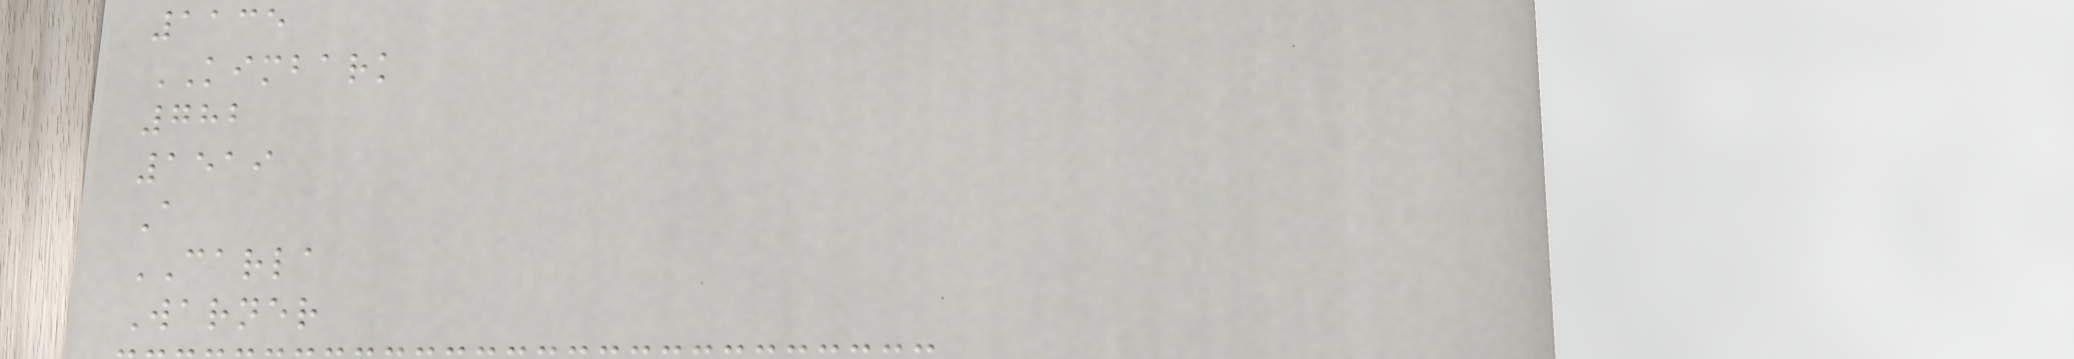1135
KIMBARK
782
1519
A
CARLA
Warner
